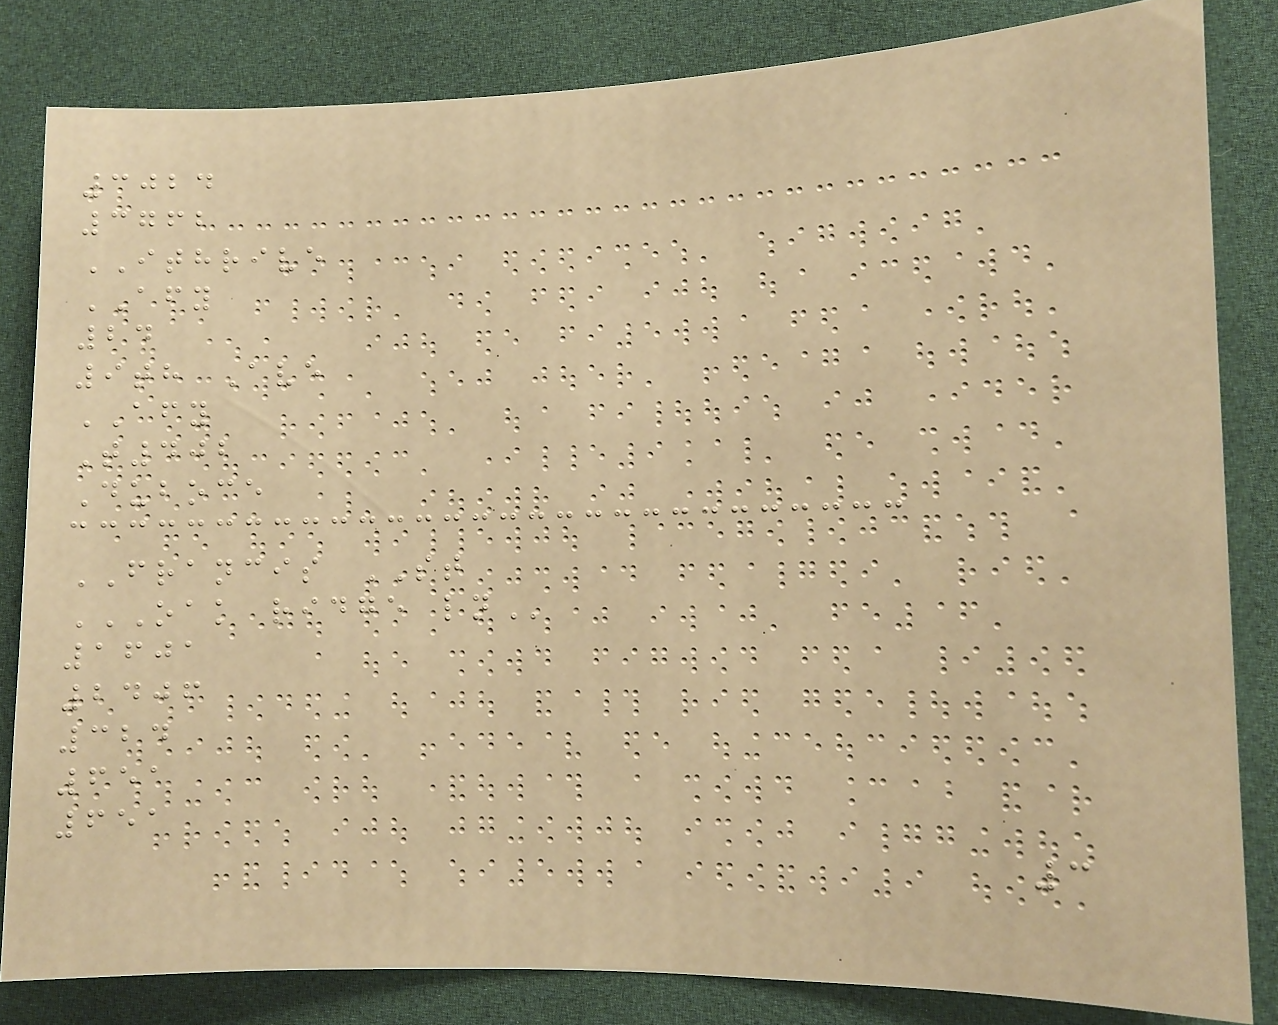3024
3762
ITHRIVE
AFY
24
9th Ave
AFY
T402
Duboce
FRANCIS ST
OAK RIDGE LN
1601
2406
324
651
651
3
